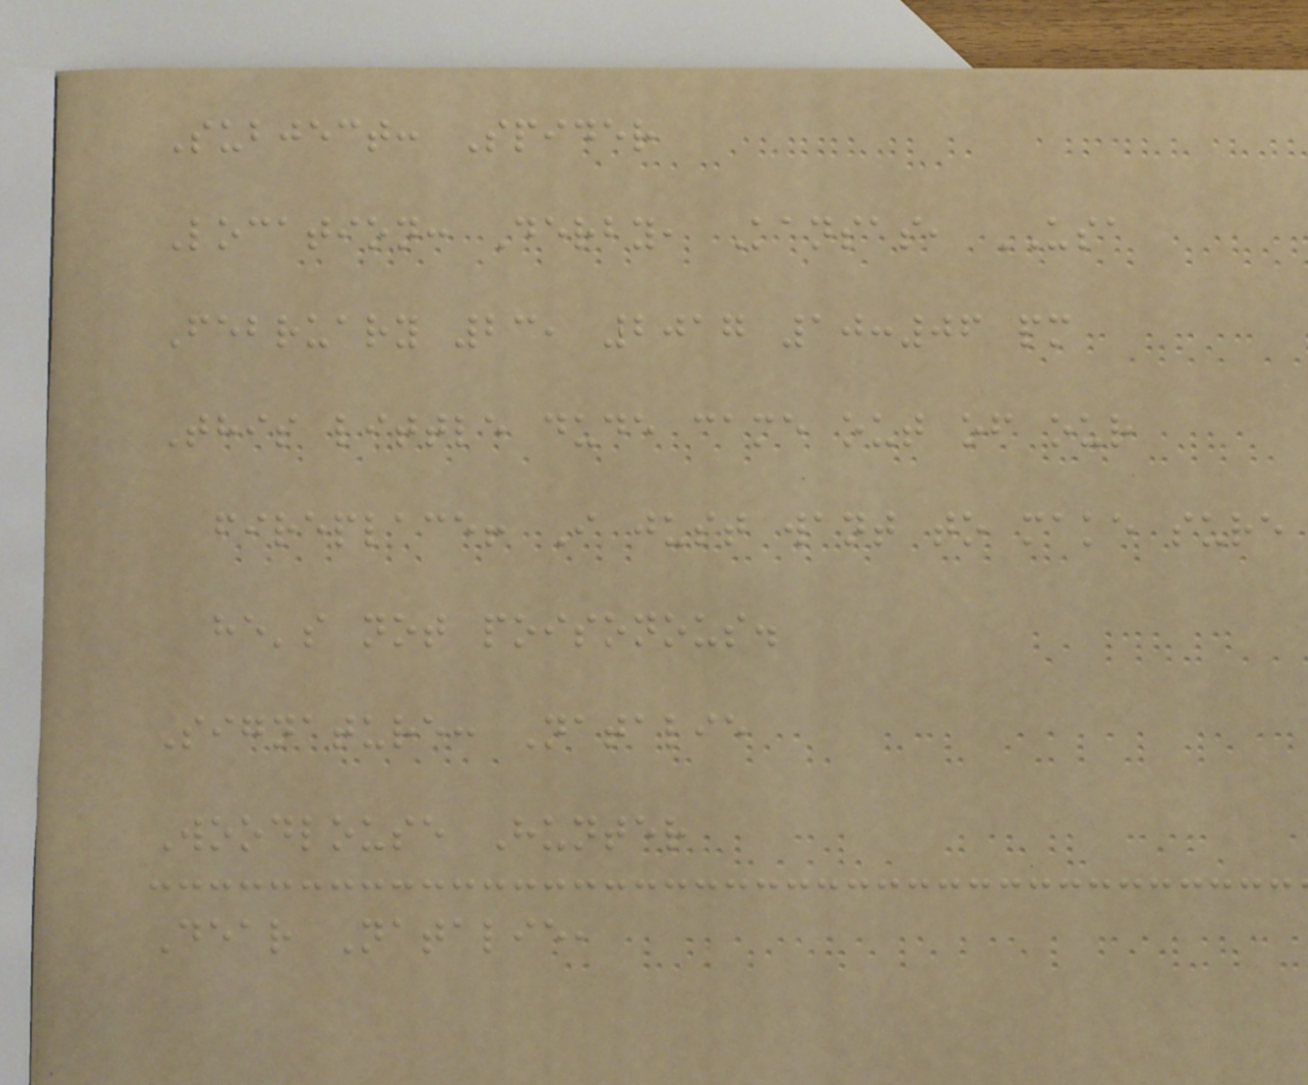Subject: Spider
Location: Derby, Kansas, USA
February 23, 2017 10:06 pm
This little dude came out of our
fireplace! I just want to make sure
he's not poisonous.
Signature: Natalie
Woodlouse Hunter
Dear Natalie,
